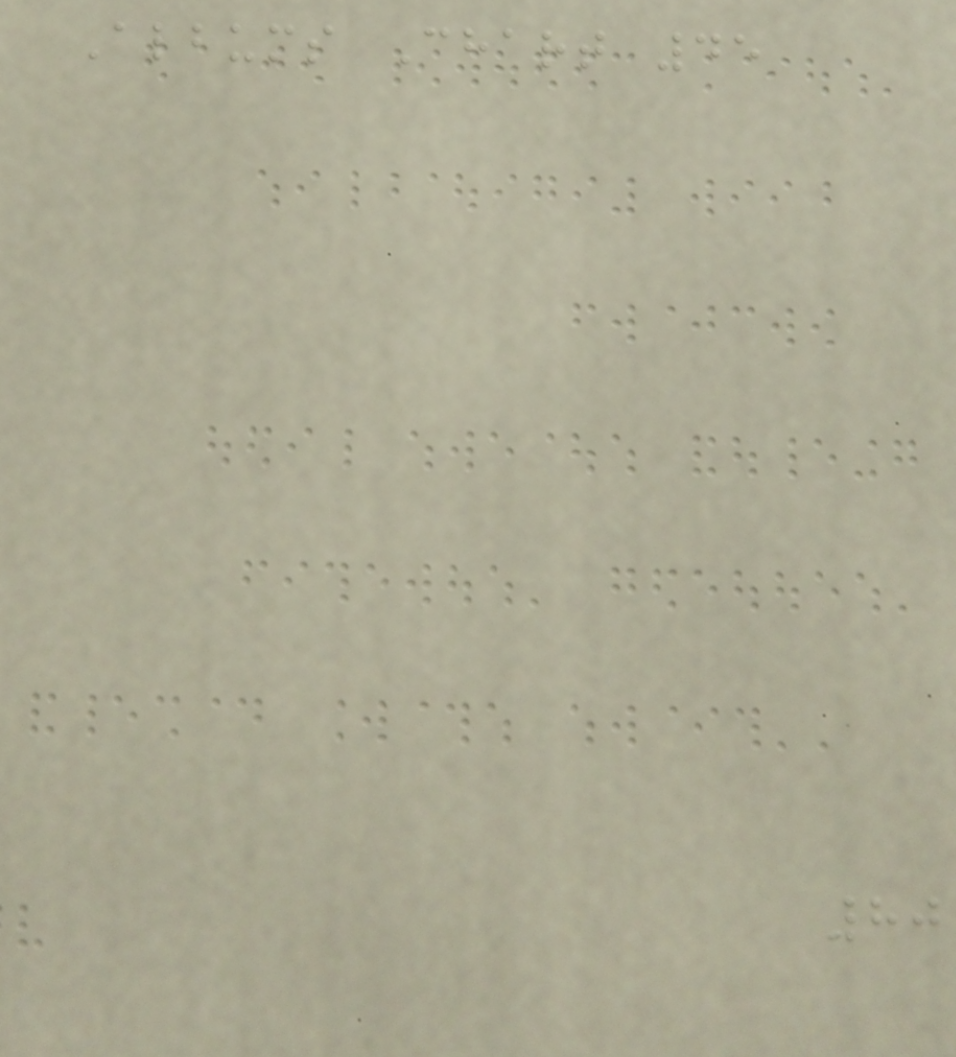Albums Chart 45
80
